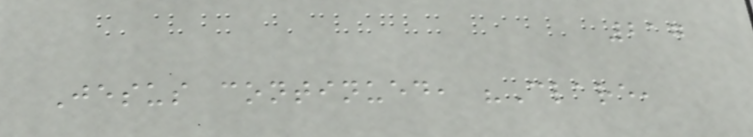217
Jesus continued, "Clare,
